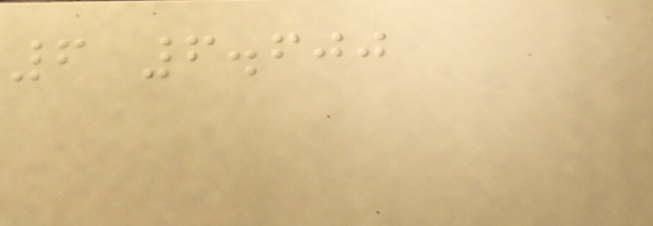6 6.600
